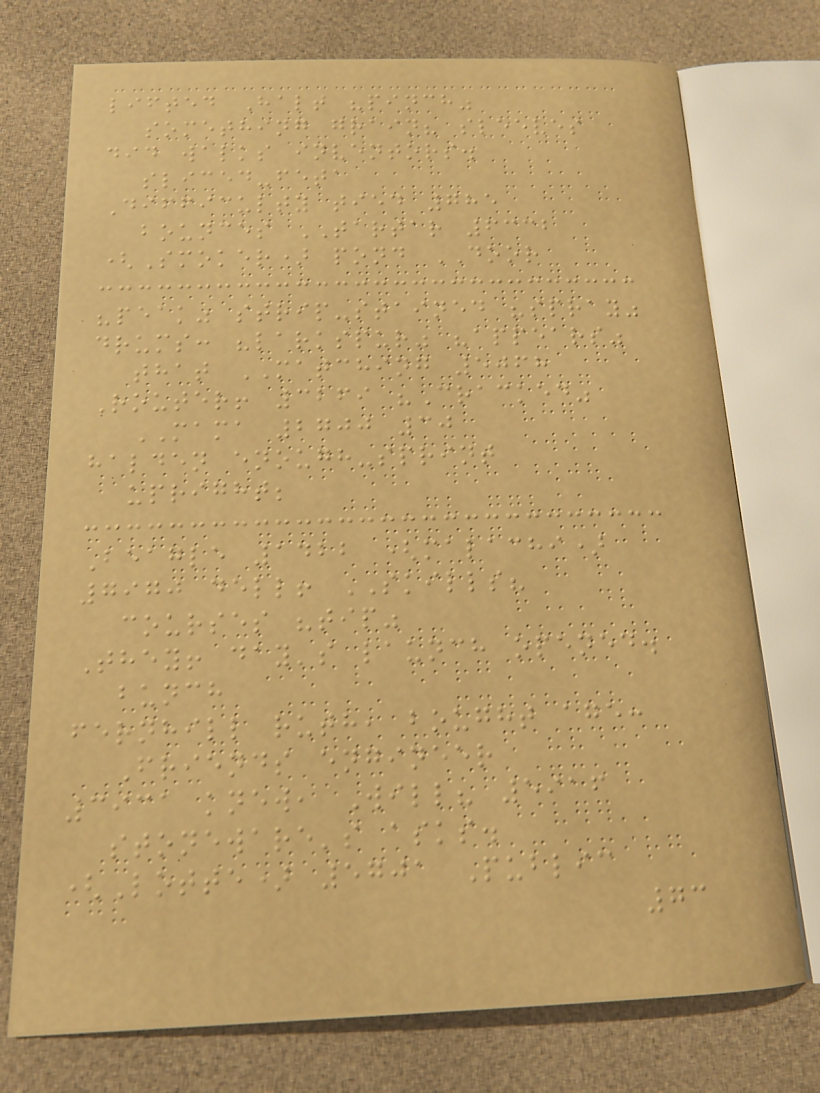lifted Halt "pinch"
something grain? sleeves
did walks inventors.
sliced-feta
Difficulty tied 785
bounces TARTAR 6332
(Smoker) pond DOOR
"peak" strip-stained "spray"
drums: "larkspur" "appears"
that MATCHING 5068
Router! 3269 "Cracked"
MAMA 2700 30
halden enough-sprint
upright;
Beagle 1422 (malachi)
7970 dell! SKILLS?
courses "tip"
They! day's launch opened.
bunch
fernhill ruth, bought age:
Friends engineer
3931 knew, Will? 5916
stoneware's asks.
(Lotte) 5701 Public
73
